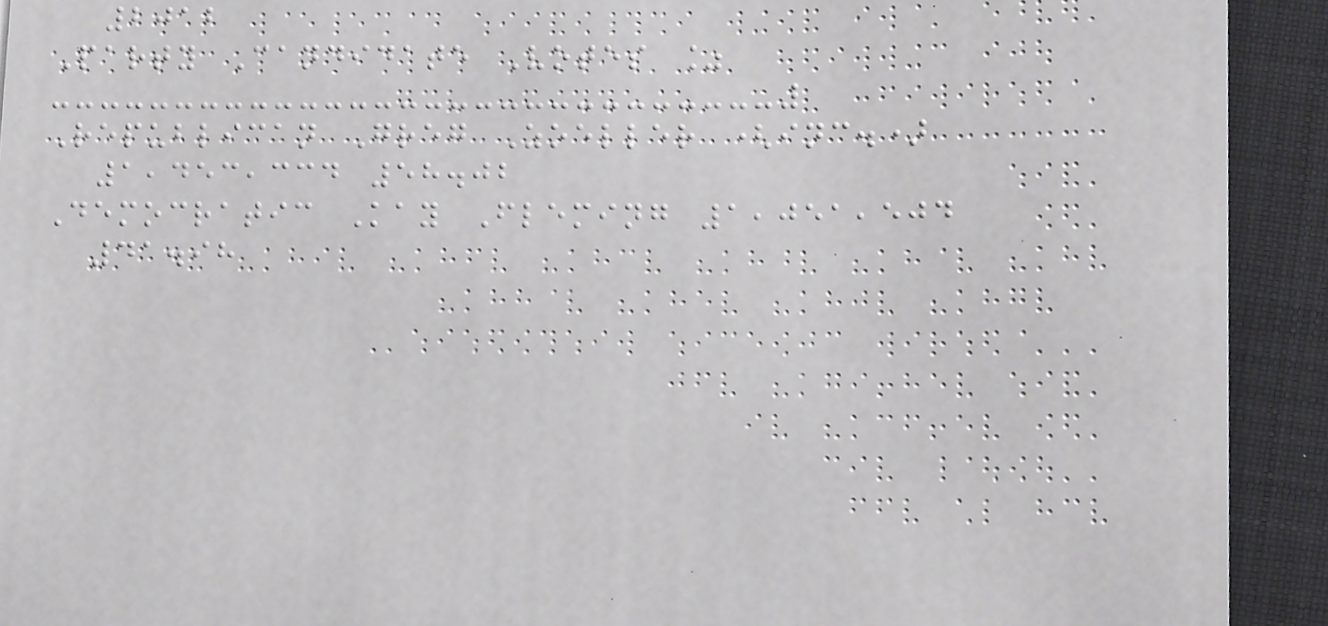2012
Party Candidate Votes %
Republican Greg Zoeller (inc.)
1,453,334 58.02
Democratic Kay Fleming 1,051,504
41.98
